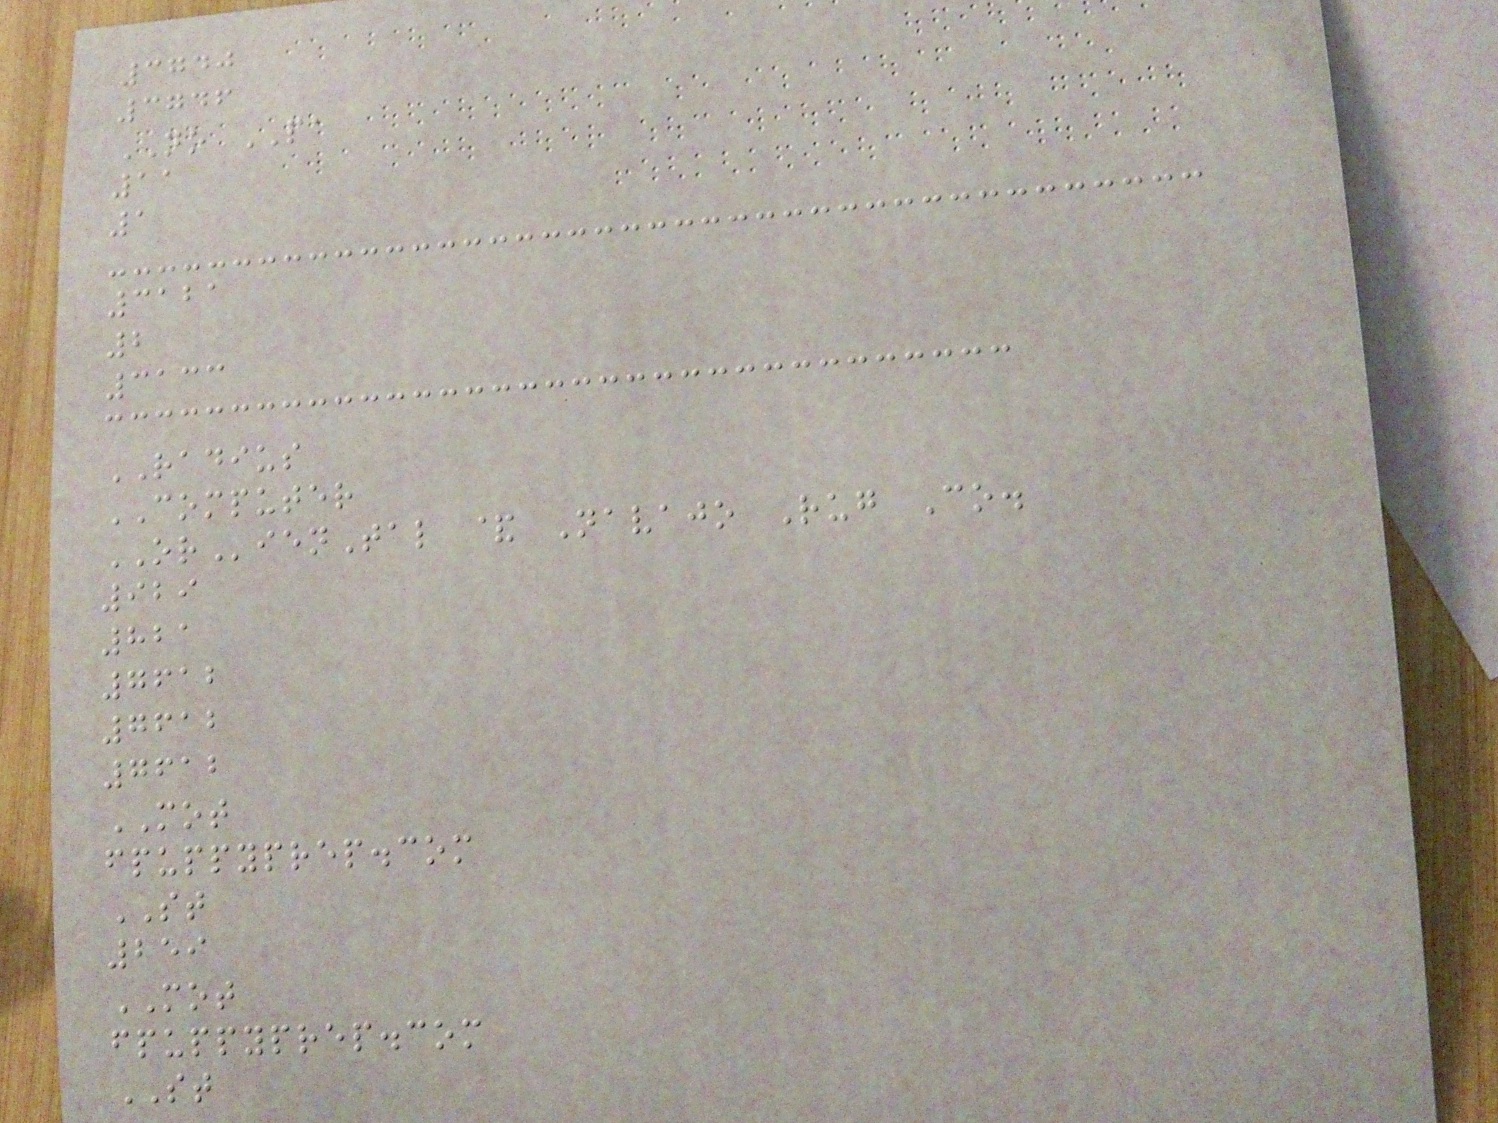3740
3746
NO PA
11
1
3121
2
3133
RADIUS
COMPUTER
ORienTal & Navajo Rug Co.
929
821
7612
7612
7612
MOT
fpuppyprep.com
ST
259
MOT
fpuppyprep.com
ST
